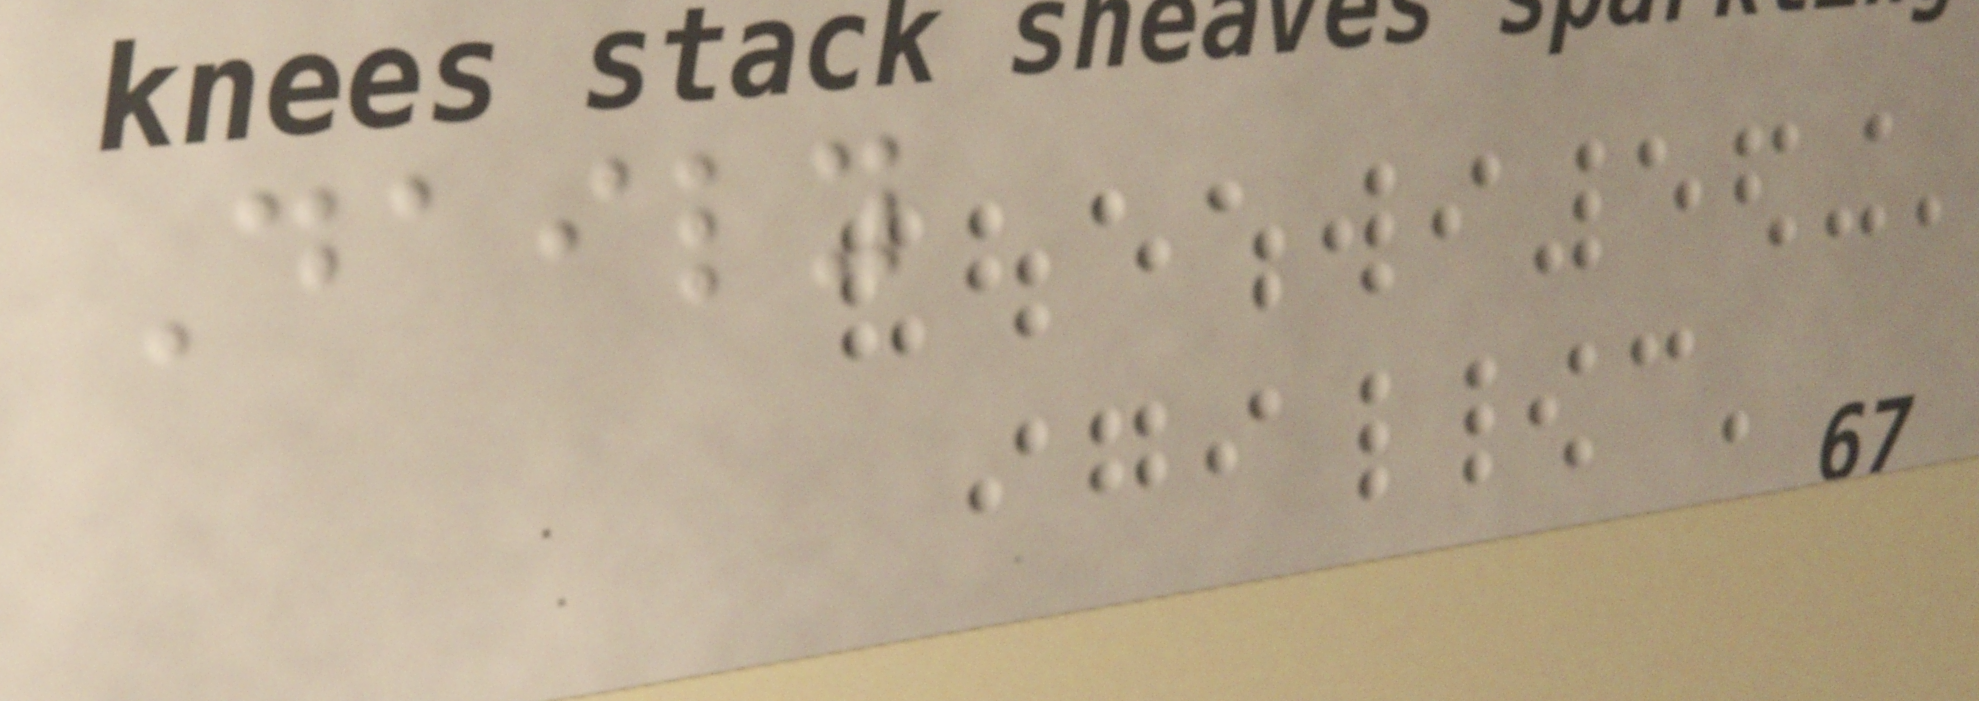Daily
